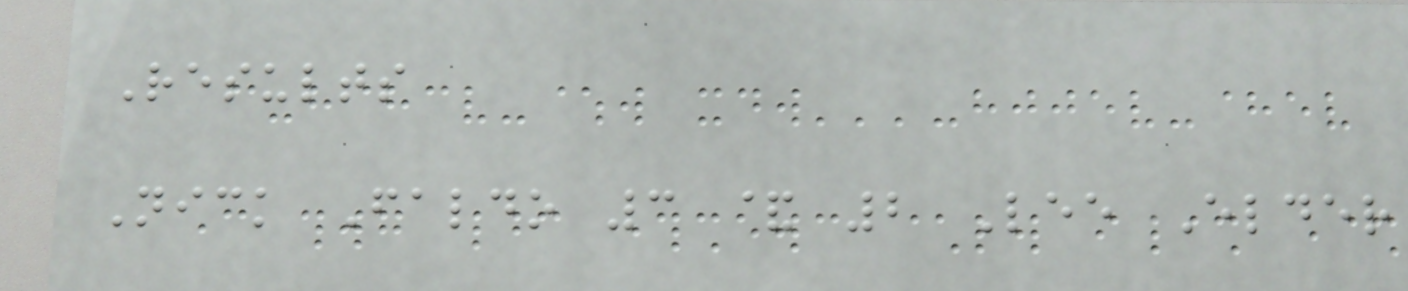Results
Nick Faldo 3 & 2 Lee Elder
